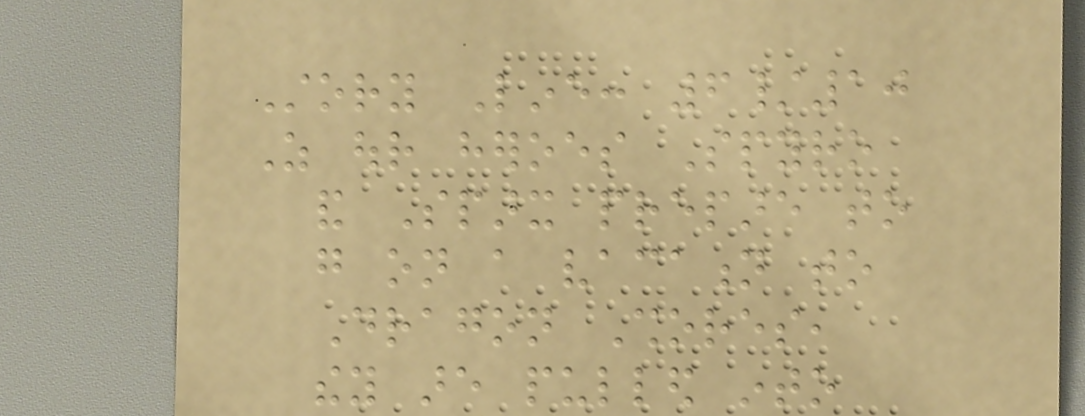Story Line: 6/10
As our heroes Spyro
and Sparx prepare to
go on a vacation to
Dragon Shores,
they are pulled into
